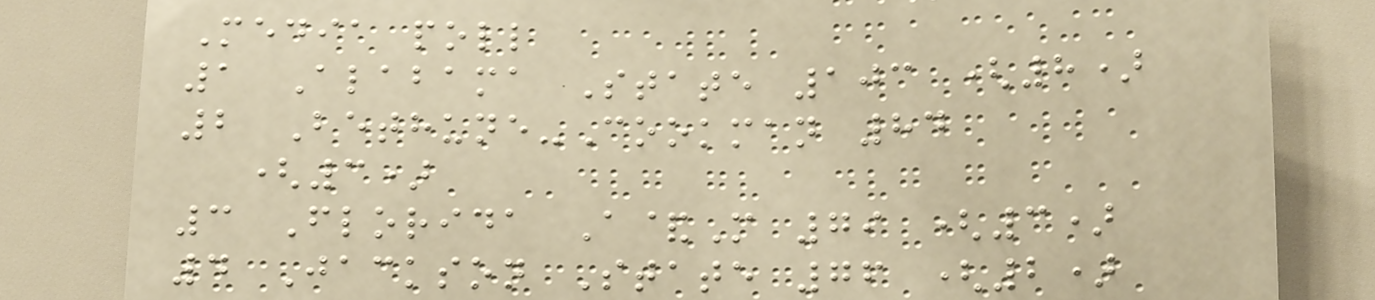Media poll
1 Alabama State 103 (8)
2 Bethune-Cookman 84
(3)
3 Florida A&M 79 (3)
4 Jackson State 76 (2)
